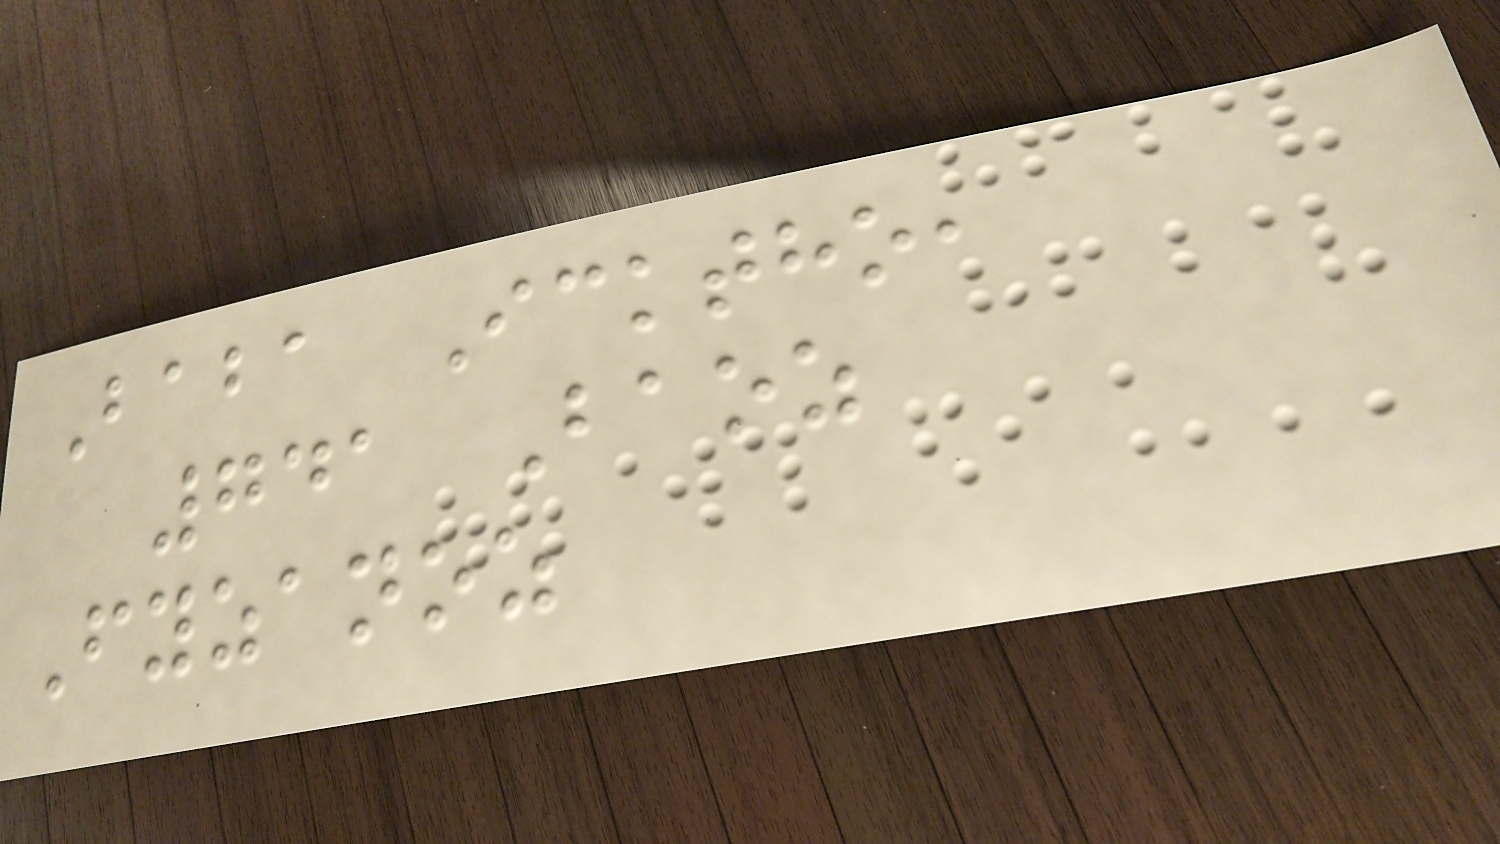Baba Icktho,
741 Baoz
Fyzanoz
